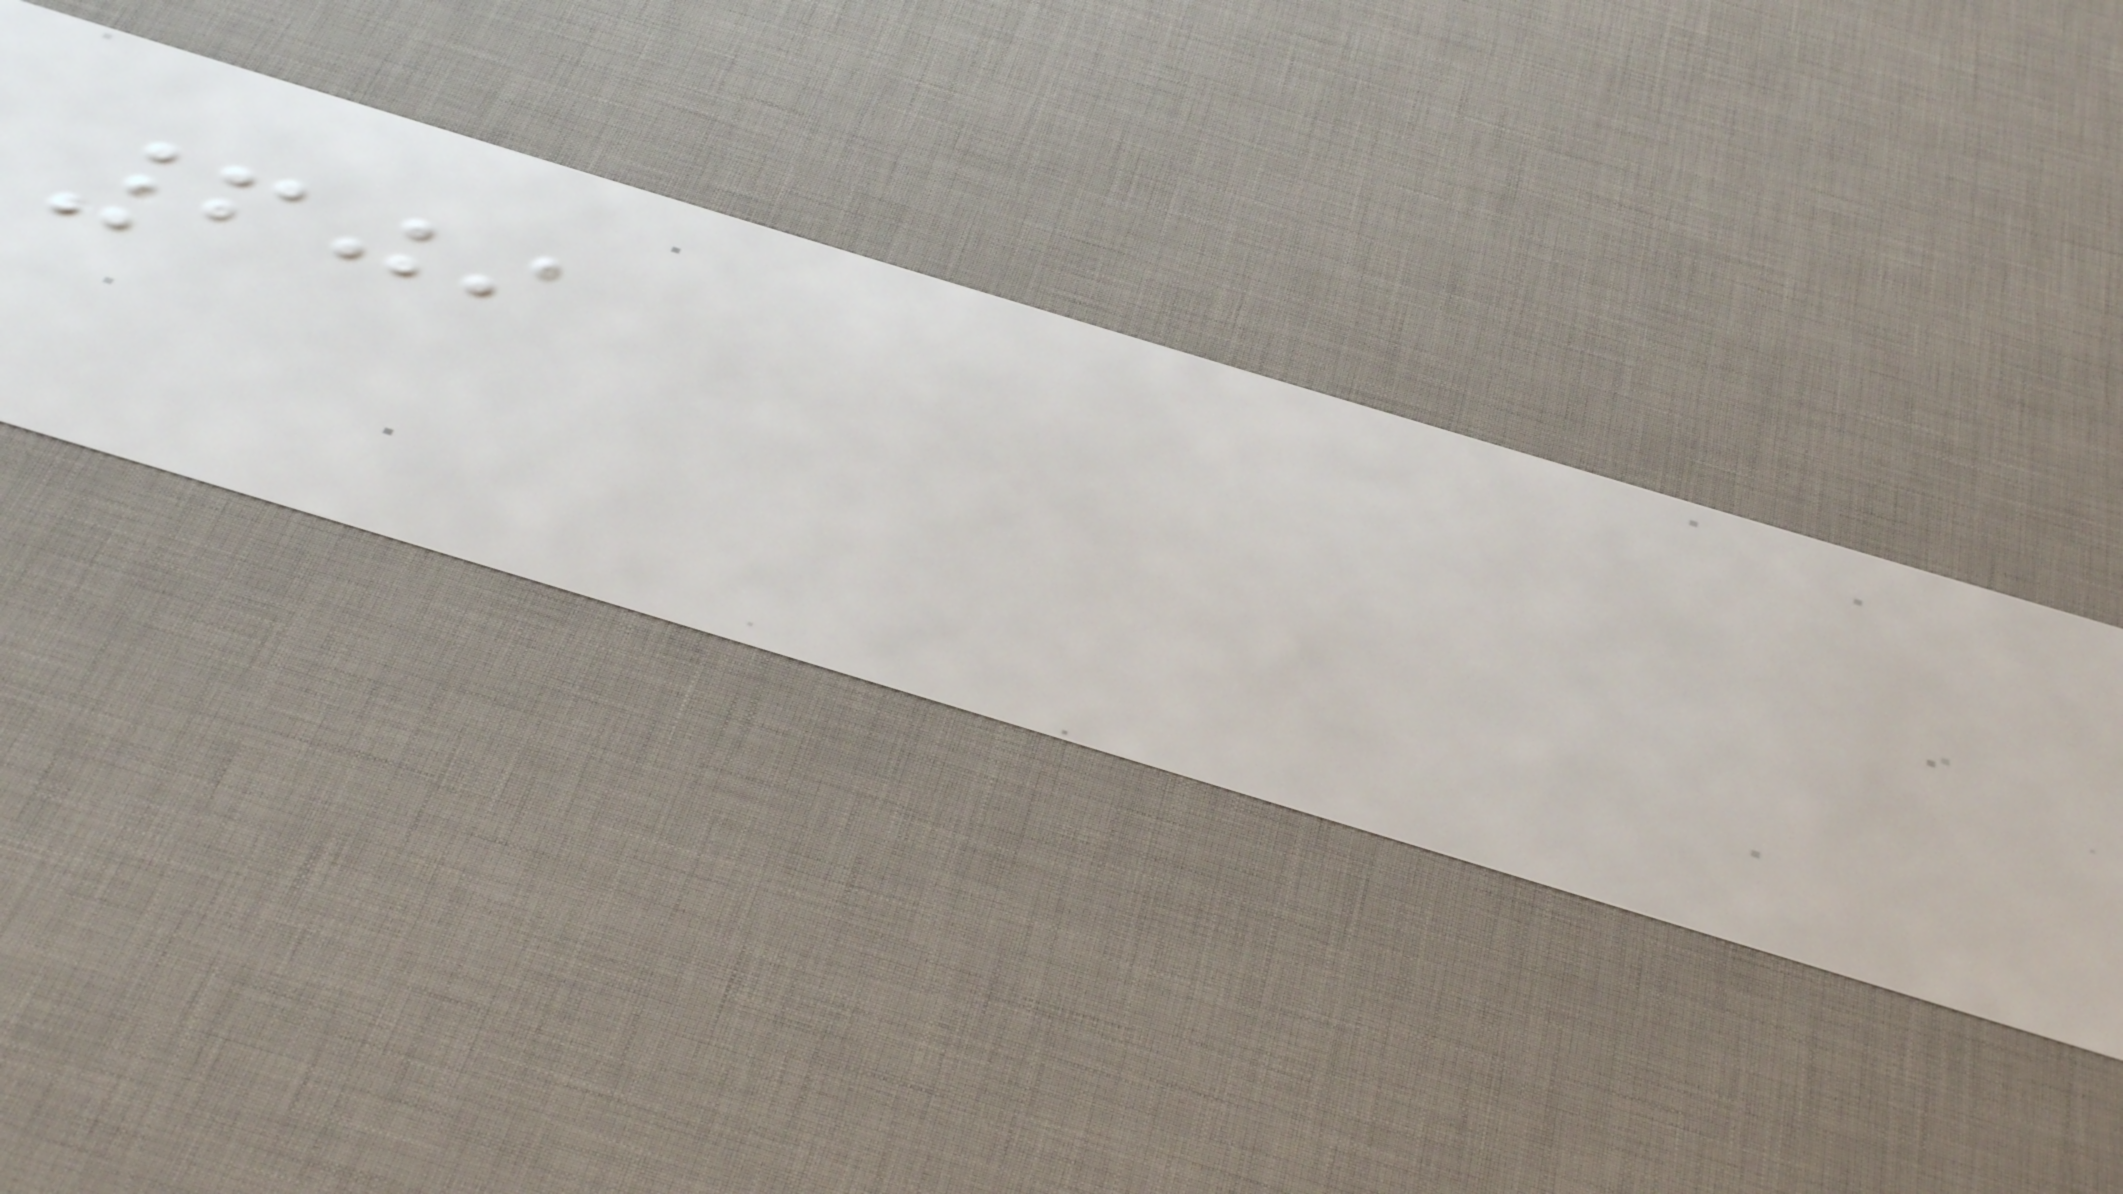609
